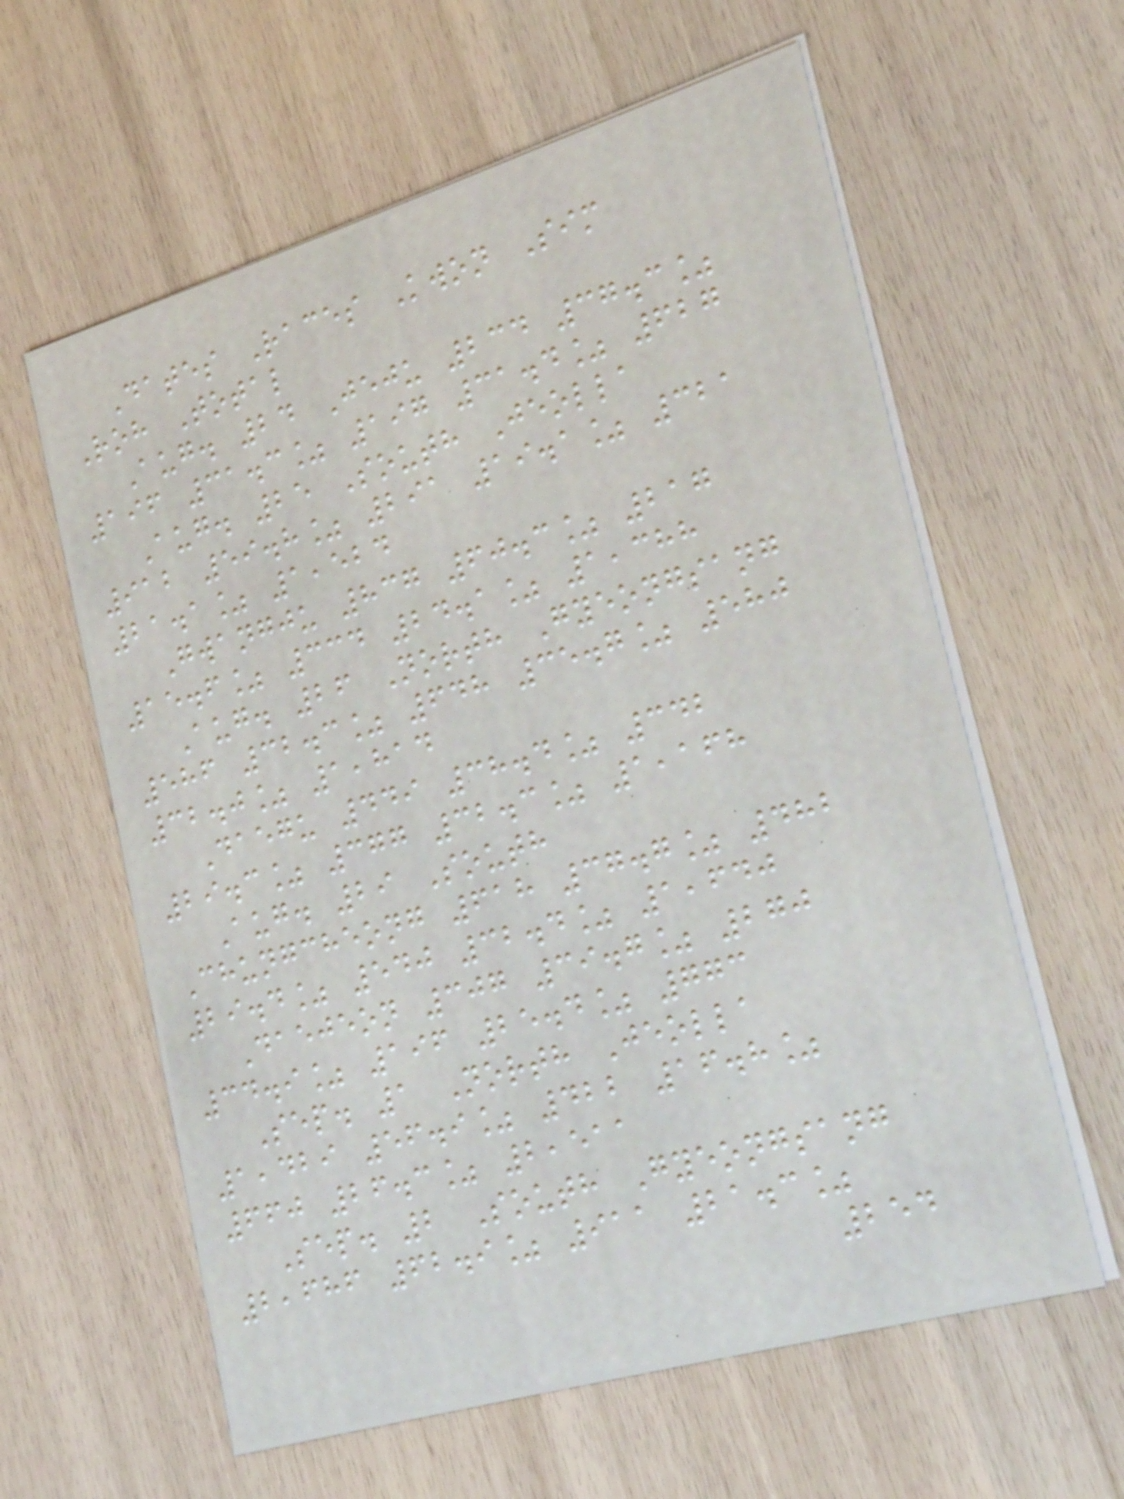Dates Races Kwon Sim
Roh Total
Aug. 24 Jeju 234 37.3%
196 31.3% 197 31.4% 627
Aug. 25 South Jeolla
912 59.8% 291 19.1% 321
21.1% 1,524
Gwangju 837 60.3% 217
15.6% 334 24.1% 1,388
Aug. 26 North Gyeongsang
586 32.3% 648 35.7% 580
32.0% 1,814
Daegu 449 38.4% 342
29.3% 377 32.3% 1,168
Aug. 29 South
Chungcheong 618 37.7% 482
29.4% 540 32.4% 1,640
Daejeon 307 39.7% 270
34.9% 196 25.4% 773
Sep. 1 North Jeolla
1,429 56.9% 422 16.8%
660 26.3% 2,511
Sep. 2 South Gyeongsang
2,686 62.9% 911 21.3%
254
